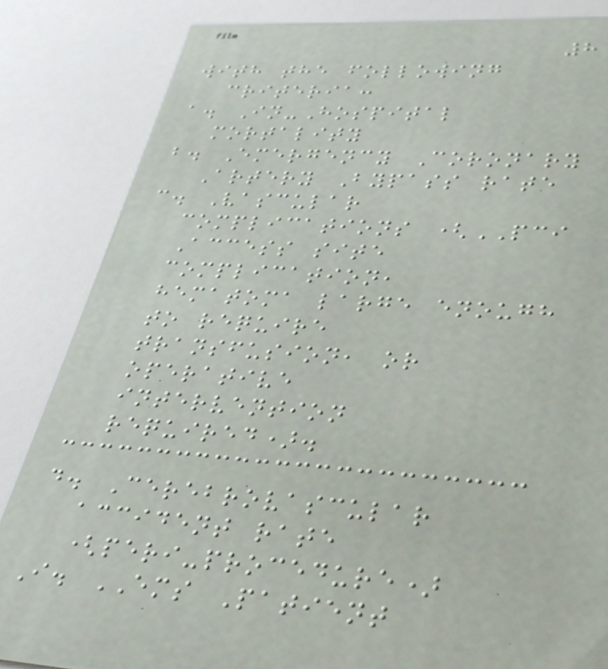8
with the following
criteria:
a. In-Hospital
mortality
b. Emergency Coronary
Artery Bypass rate
c. Vascular
complications (PCI
Access site
complication,
hematoma large enough
to require
transfusion, or
operative
intervention
required).
d. Cerebrovascular
accident rate
(peri-procedure)
I. EMS Patient
